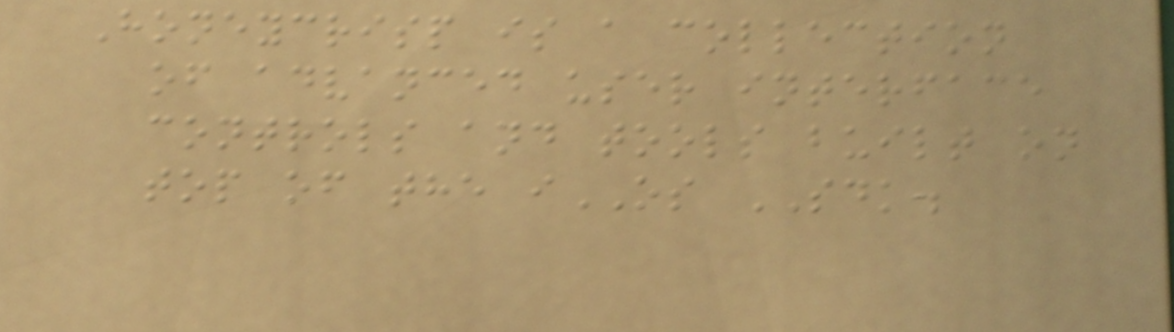Honeycrisp is a collection
of advanced user interface
controls and tools built on
top of the iOS SDK.
